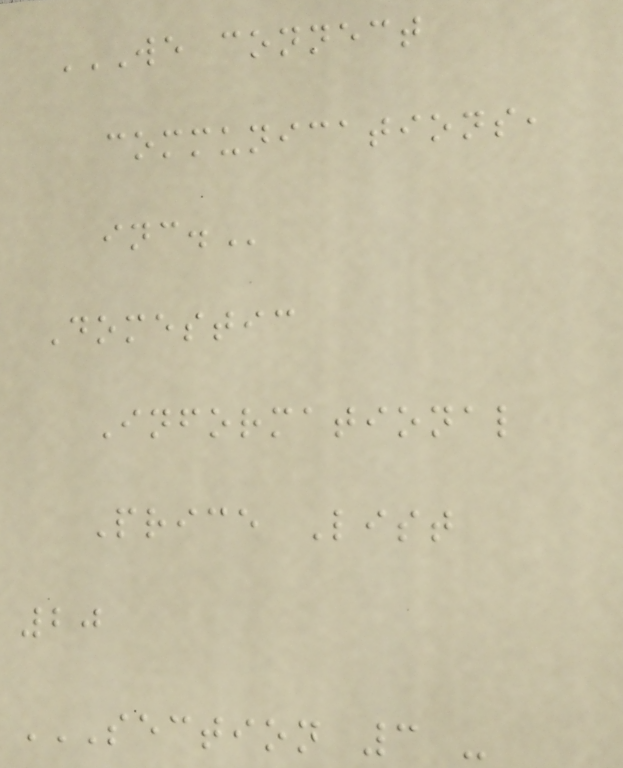WE CONNECT
COMMUNICATIONS,
INC.
Domestic
Informational
Price List
20
SECTION 3 -
